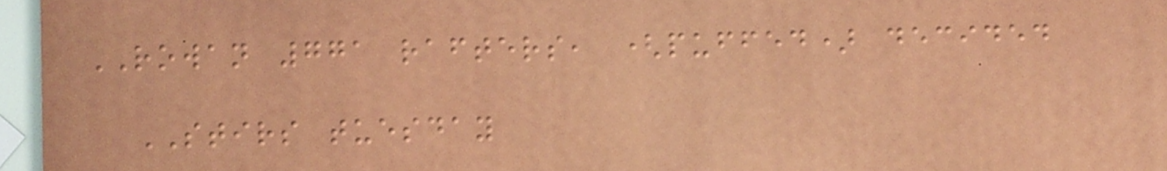ROWAN 771 rafters, (puffed) decided
STIRS tuesday
